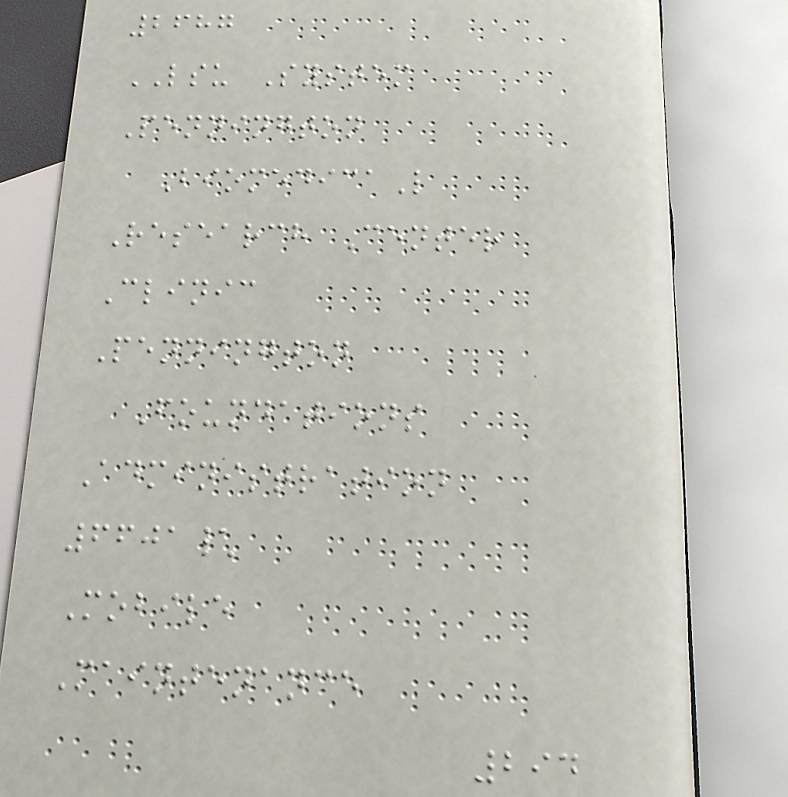2687
LSU System
Pennington
BiomedicaL
Research Center
Clinic
Pennington
Foundations
Administration
6601\
Mobile
Maintenance
294
